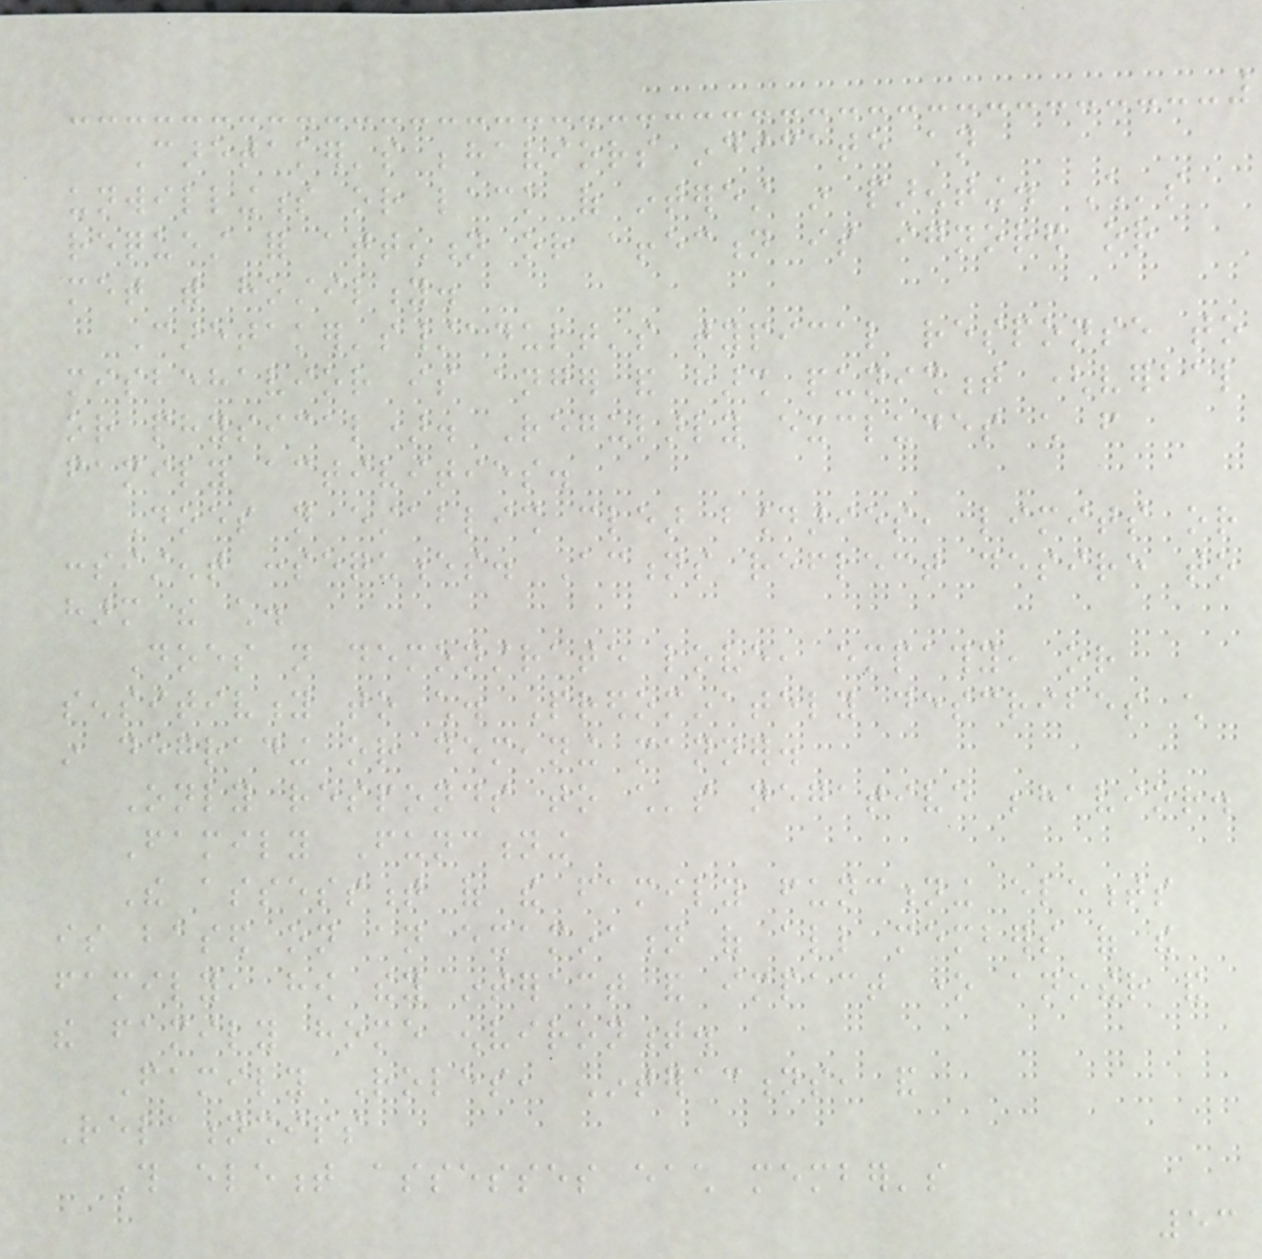Caretaker's behaviors indicate an
unwillingness or lack of interest in parenting. Child's
request for attention or affection is ignored or
met with hostility.
Caretaker's/adult's typical response to
misbehavior is anger and harsh punishment (verbal
or physical). Regularly excludes child from
family activities.
Does not establish clear boundaries, limits or
consistent consequences. Actions reflect desire to
harm the child.
Does not demonstrate love, empathy, or
sensitivity to child. Predominately describes child
in degrading or demeaning manner.
Only responds to child's negative behavior.
Family Functioning
The assessment of the family functioning elements
is based on an examination of all members of the
family, how they interact and impact one another and
the family home environment.
Family Roles, Interactions, and
Relationships
This element assesses each member's
53
